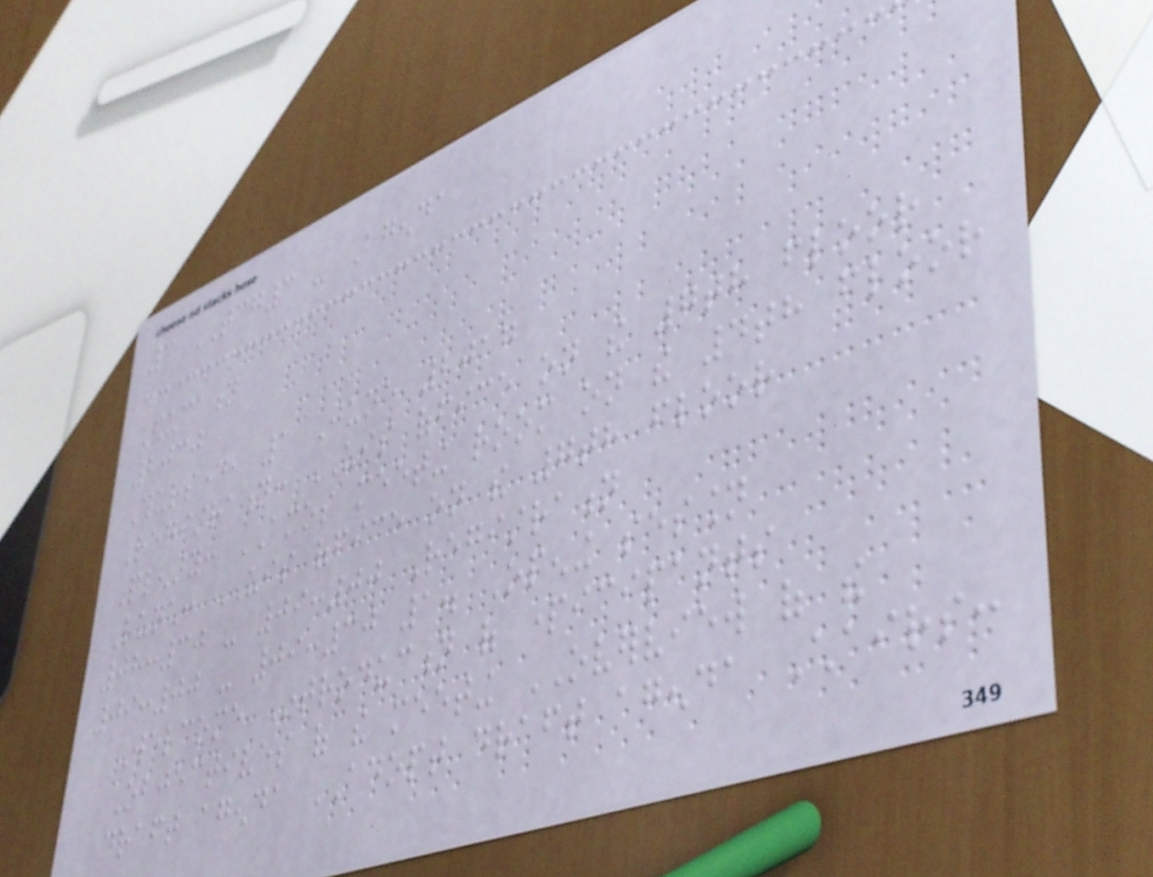3 TCG3 - Agenda
Education
2030
Thursday, 1 June 2017
Registration: UIS office on the 7th floor
Plenary: AMOS meeting room on the 4th floor
Lunch: UIS office on the 7th floor
08:30 - 09:00 Registration
09:00 - 09:30 1. Opening session
Welcome Introduction of participants
Objectives of the meeting OVERVIEW of the
draft agenda ADOPT draft agenda Chairs:
